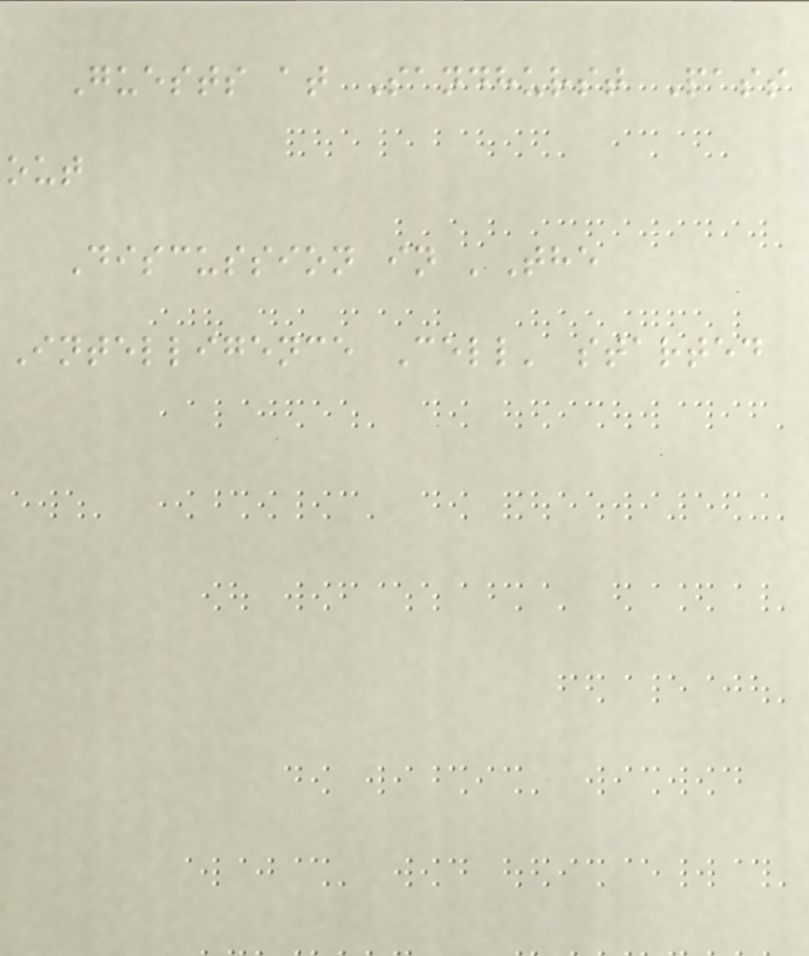Guests at Sandhurst Pass
out
Discussion in 'The
Intelligence Cell' started
